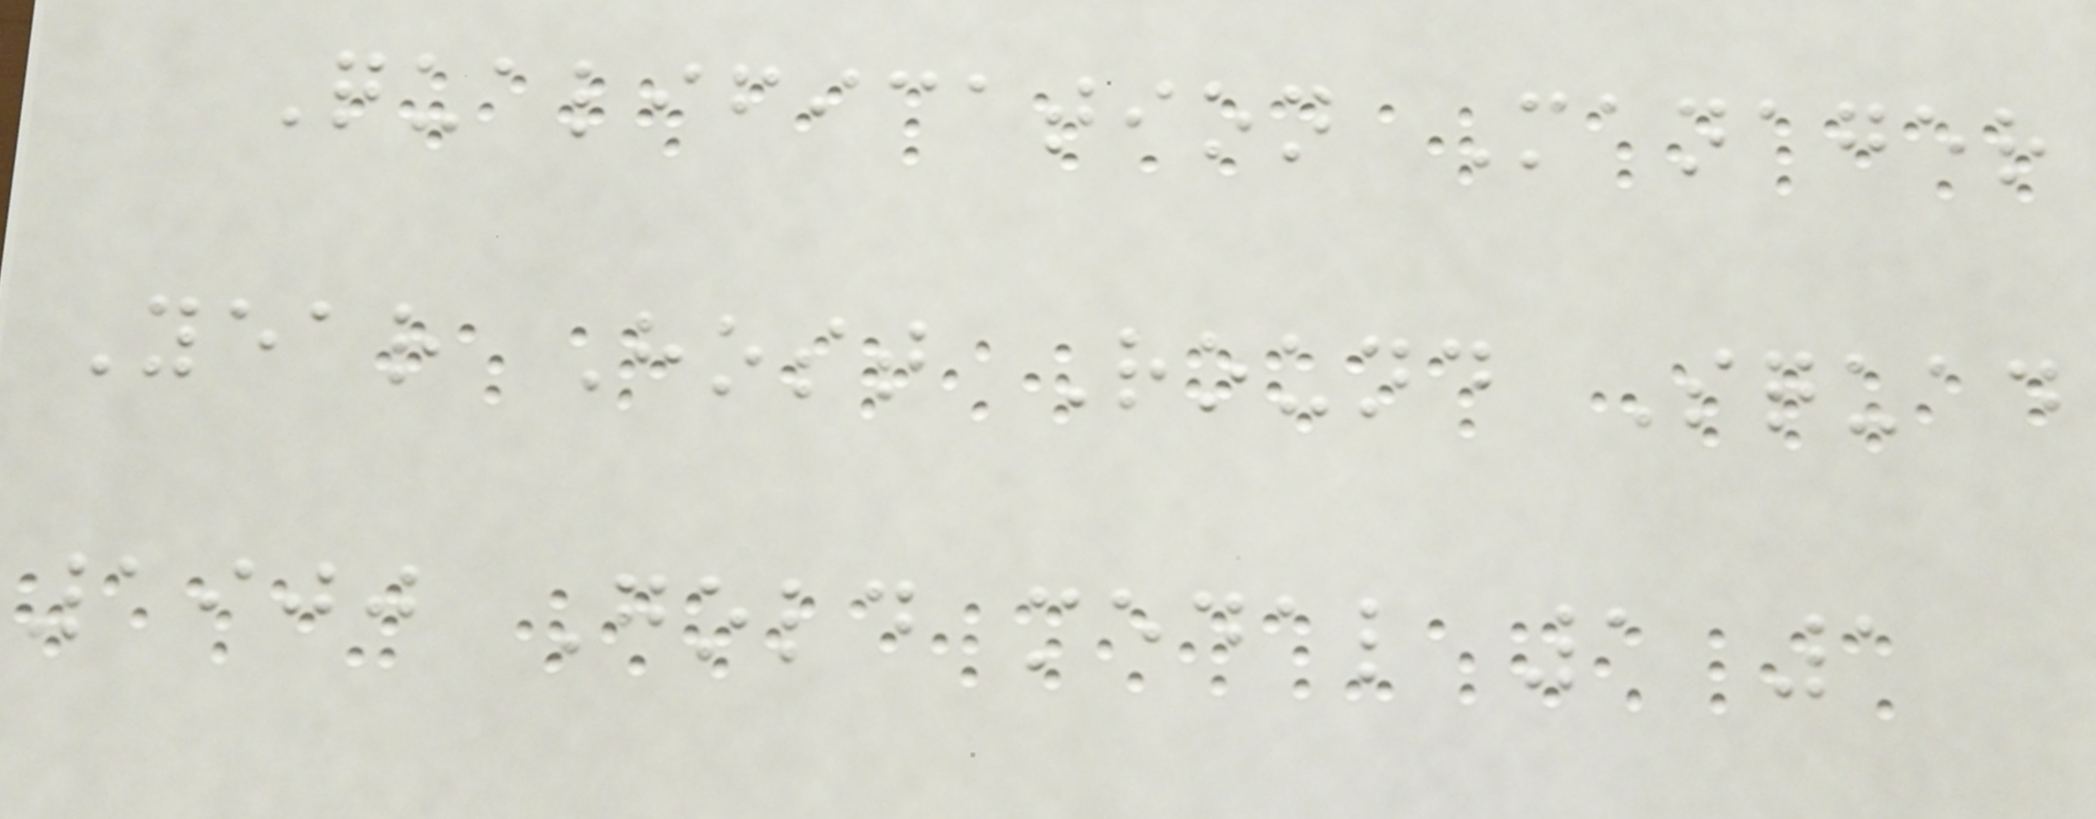Qualification Manager
Year Host Round Squad
1900 Gold medal 1 1
